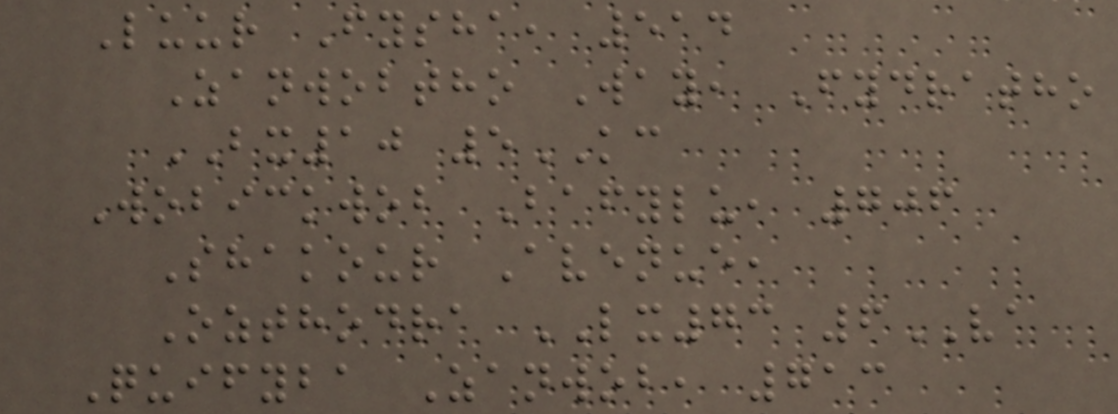Luur Fysha, 514
Zanwobtho Way, Fydratho
BX10 5KC
Wobickwob Bafylu, 706
Shakour Avenue,
Ozthodra LX73 6VA
Quifyba Zanwob, 713
